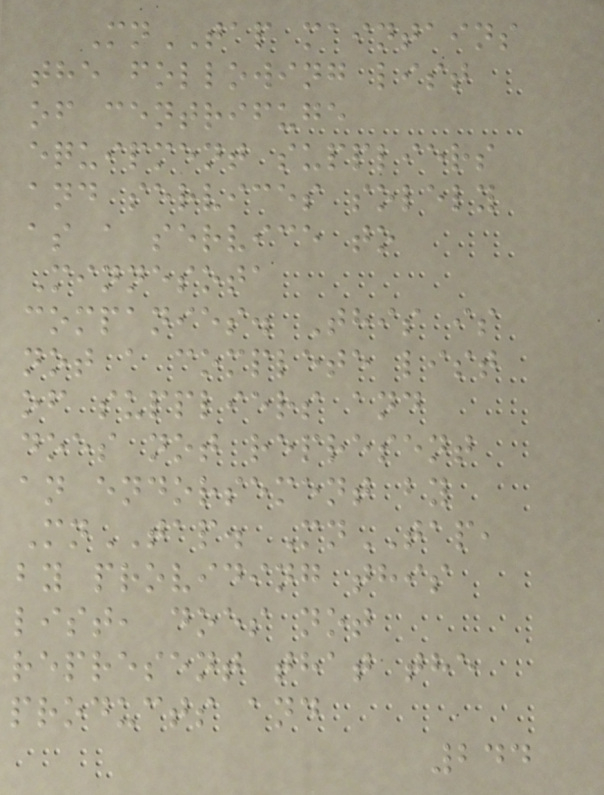MnTAP maintains
the following list
of centrifuge
equipment suppliers
and services solely
as a service to
Minnesota
companies. This is
not a complete list
of suppliers and
does not represent
an endorsement by
MnTAP. MnTAP,
by providing this
list, does not
represent that the
products and
244
